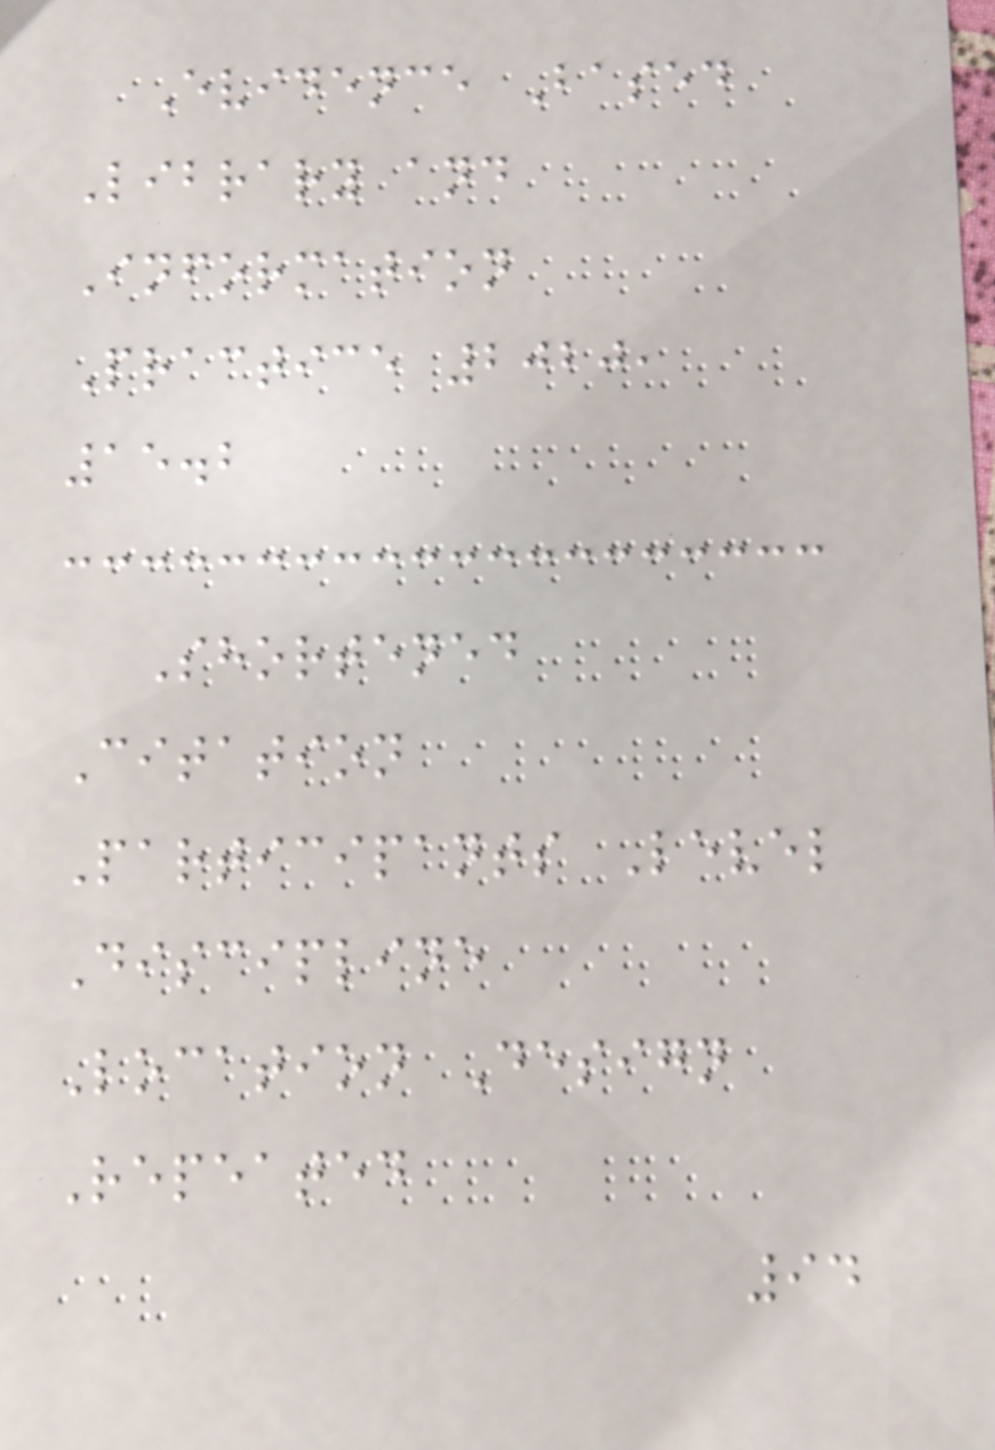Evidence Based
Library and
Information
Practice 2020,
15.2
Shortened
Citation
Participants Level
Discipline
Location Design
Repeated
94
